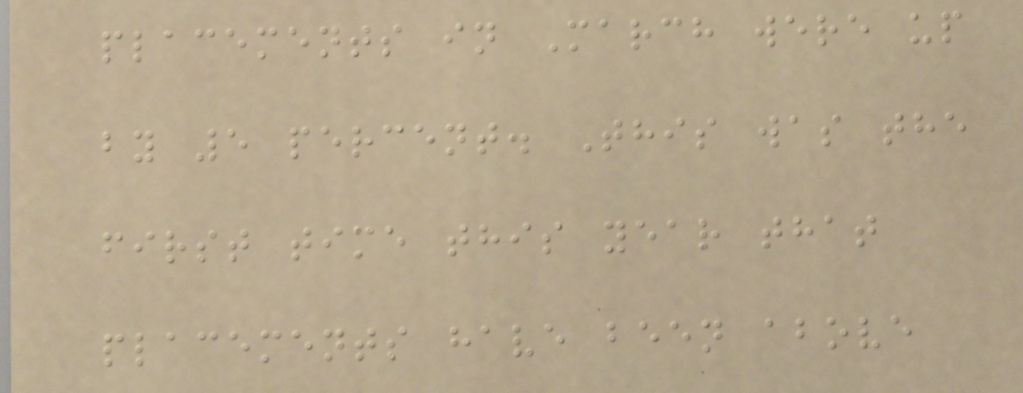placements in March were up
by 5 percent. This was the
first time this year that
placements have been above
